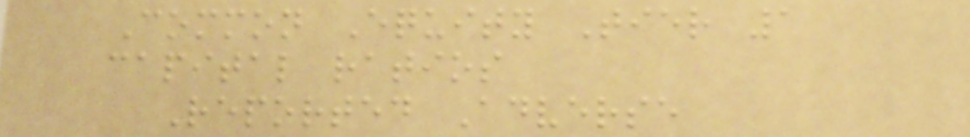Common Equity Tier 1
capital ratios
Reported Adverse
